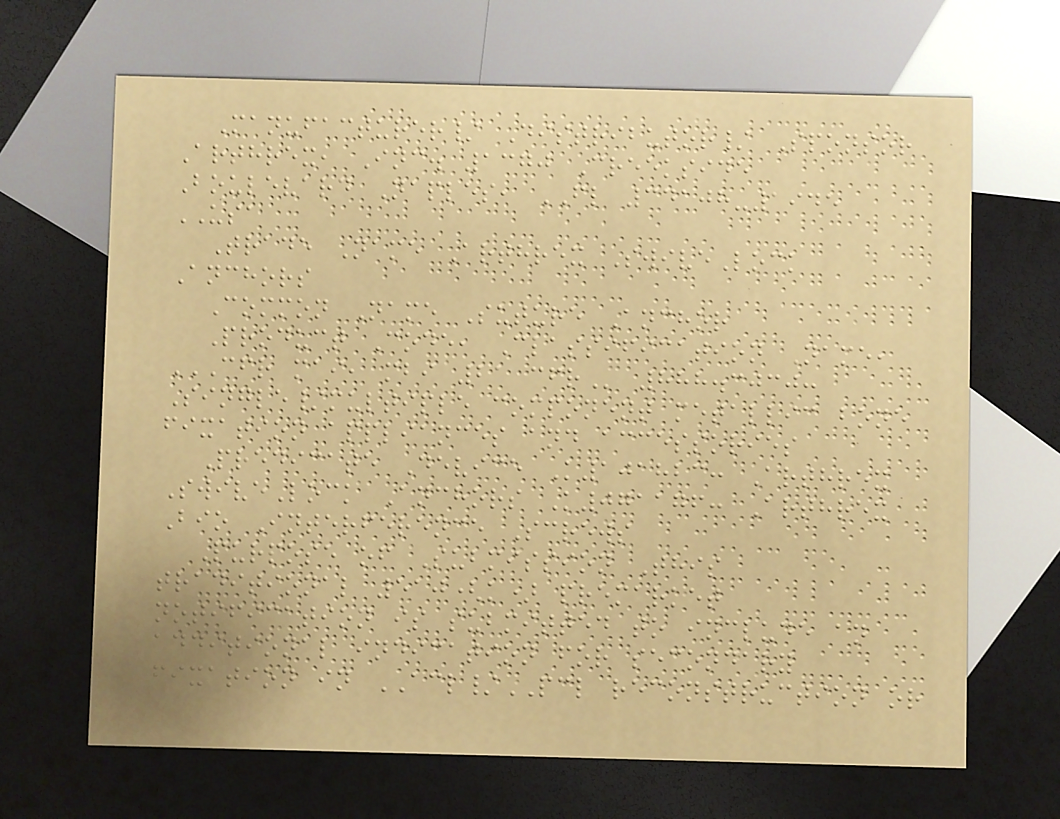Manufacturer/ Distributor/ Sponsor
Arthrex, Inc. 1370 Creekside
Boulevard Naples, FL 34108-1945
USA
Trade Name Arthrex SwiveLock
Anchors
Common Name Suture Anchor
Product Code, Classification Name,
CFR MAI, MBI 21 CFR 888.3030:
Single/multiple component metallic bone
fixation appliances and accessories
Predicate Device K101823: Arthrex
SwiveLock Anchors K071176: Arthrex
Bio Interference Screws
Purpose of Submission This
traditional 510(k) premarket
notification is submitted to include an
additional indication for secondary
fixation in ACL/PCL reconstruction or
